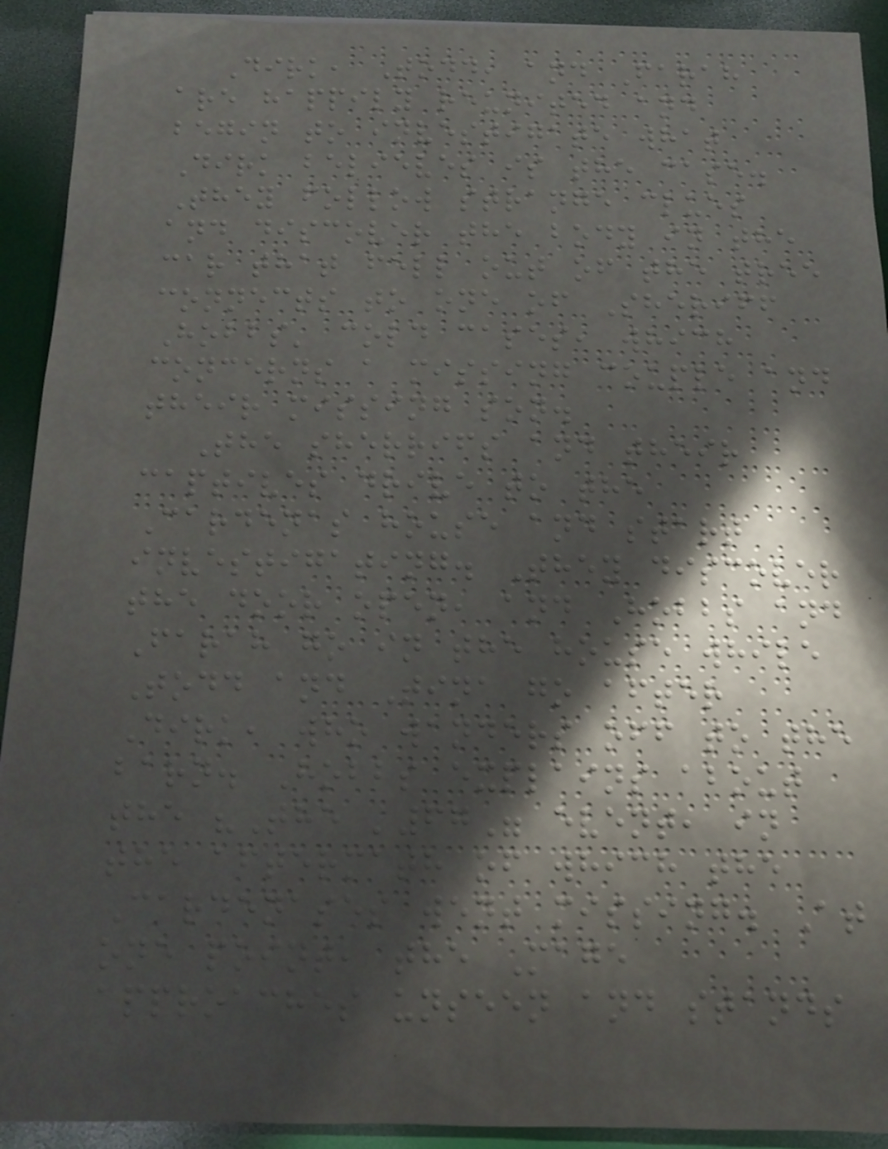Dirk, Todd, and Farah
are happily reunited and
begin to investigate what
Dirk believes is the case.
They follow strange clues
and discover the body in the
car that fell out of the tree
connects to one of Sheriff
Hobbs' cold cases, which
concerns a missing couple and
their missing son.
The sherrifs and their
captives drive to the
Cardenas house and start
investigating. They discover
the door open, and Hobbs and
Farah go in the house while
Todd and Tina go after
Dirk, who wanders off to the
barn. Hobbs explains about
the "The '67" event, in
the aftermath of which the
Cardenases went missing. At
one point, the Mage
approaches unseen and stands
